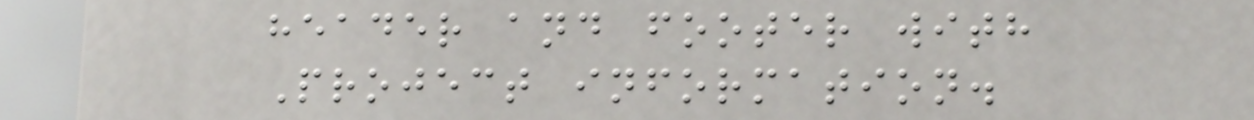header and footer with
Project information.
